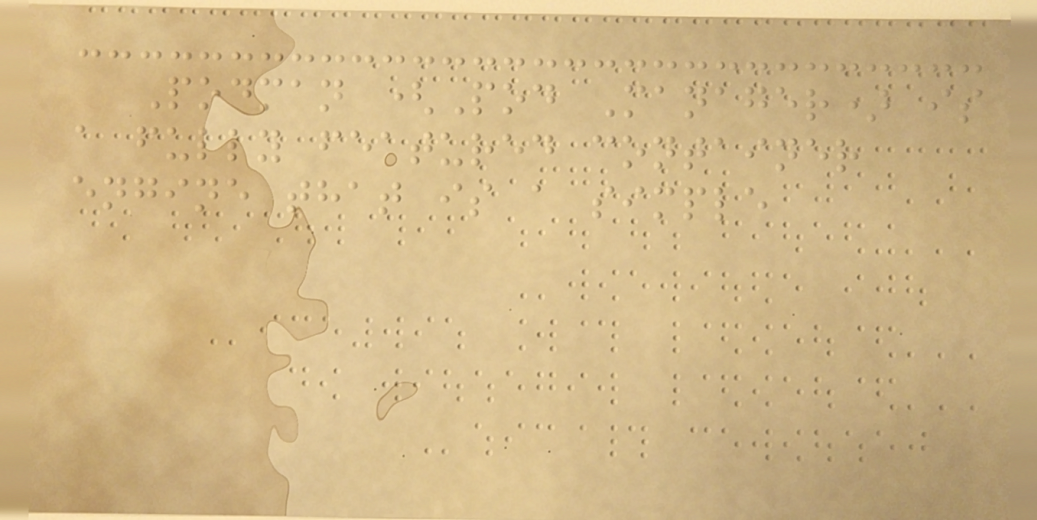Podman (Pod Manager) is
a fully featured container
engine that is a simple
